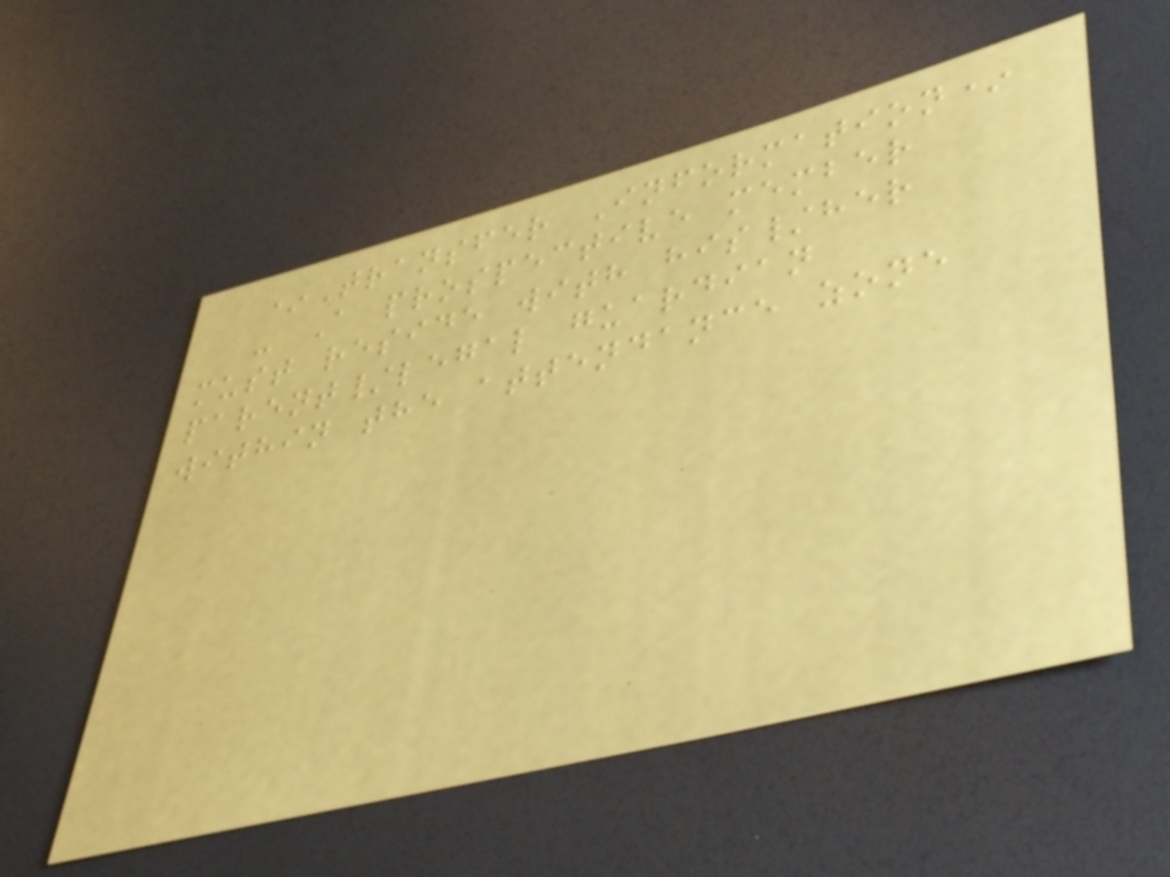*Transfer Information*
- A prospective member
must reside with his/her
parent/legal guardian
within the attendance zone
